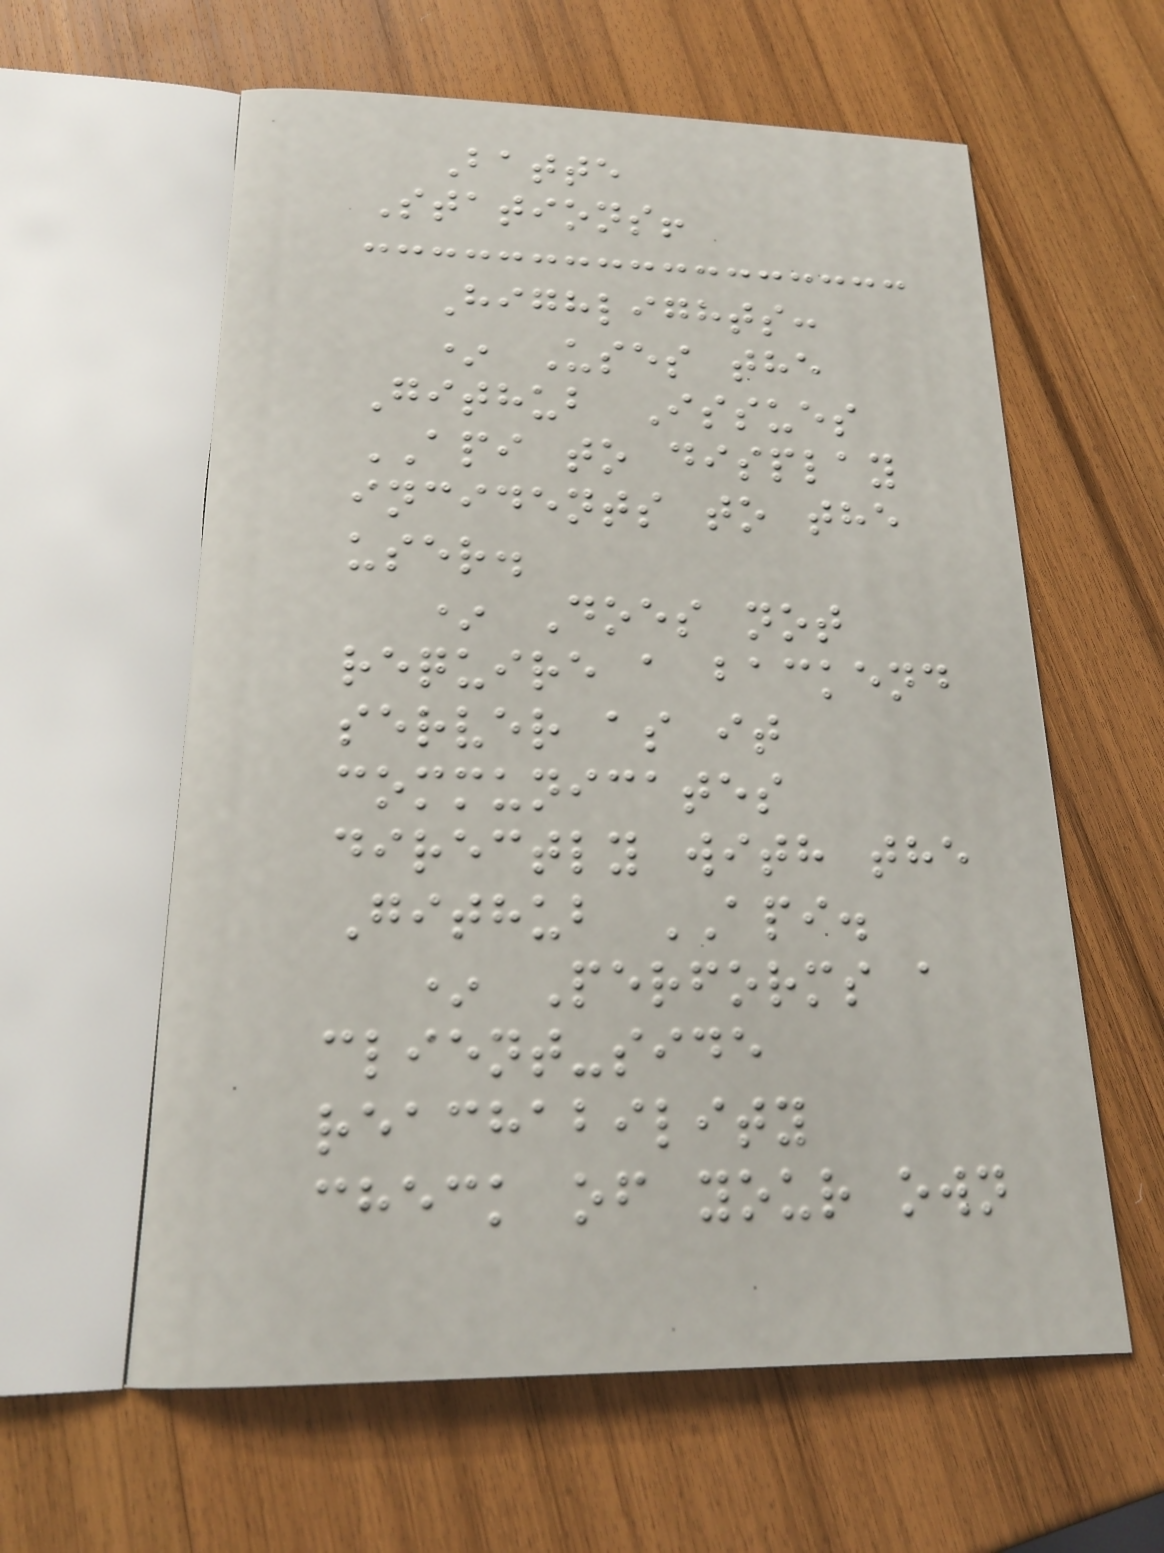Batte
Stations!
Highlights:
* Uses the
Github Issues
API to display
incidents to the
user.
* Does not
require a backend
server as it
communicates
directly with the
Github API.
* Performs a
client-side
reachability
check of your own
